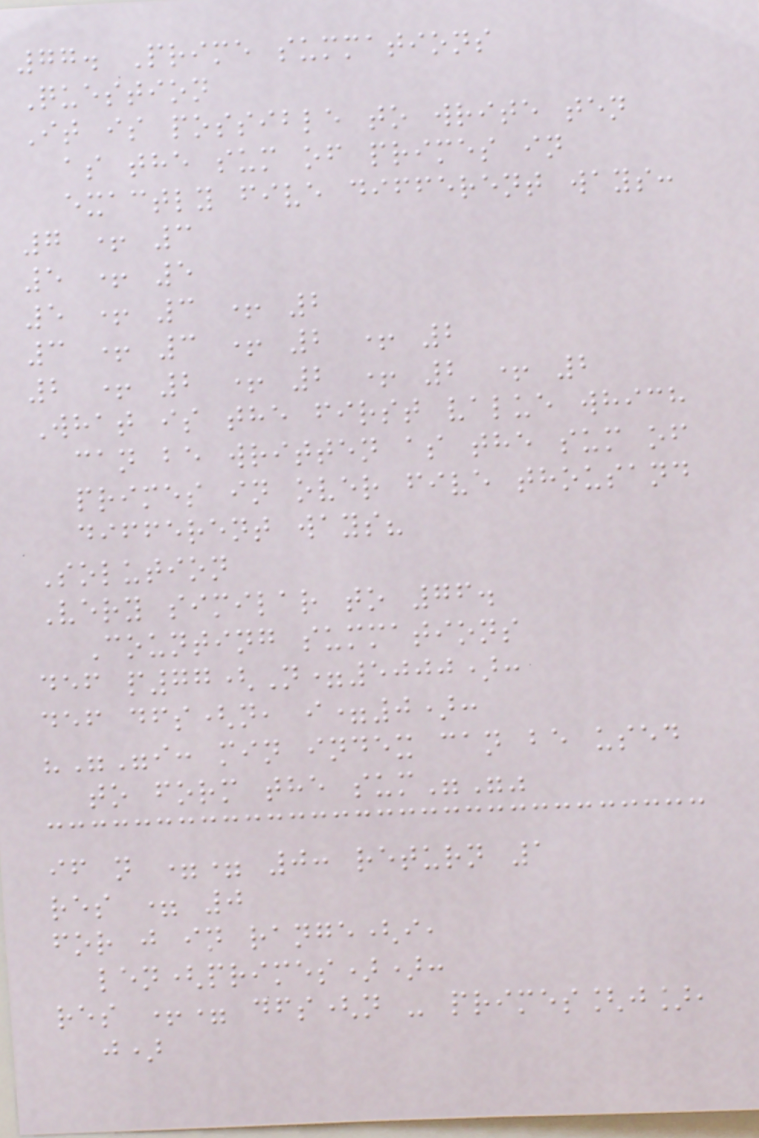77. Prime summations
Question
It is possible to write ten
as the sum of primes in
exactly five different ways:
7 + 3
5 + 5
5 + 3 + 2
3 + 3 + 2 + 2
2 + 2 + 2 + 2 + 2
What is the first value which
can be written as the sum of
primes in over five thousand
different ways?
Solution
Very similar to 76.
Counting summations
def p77(N=5000):
def dfs(n, i=0):
"""i: min index can be used
to form the sum"""
if n == 0: return 1
res = 0
for j in range(i,
len(primes)):
res += dfs(n - primes[j],
j)
